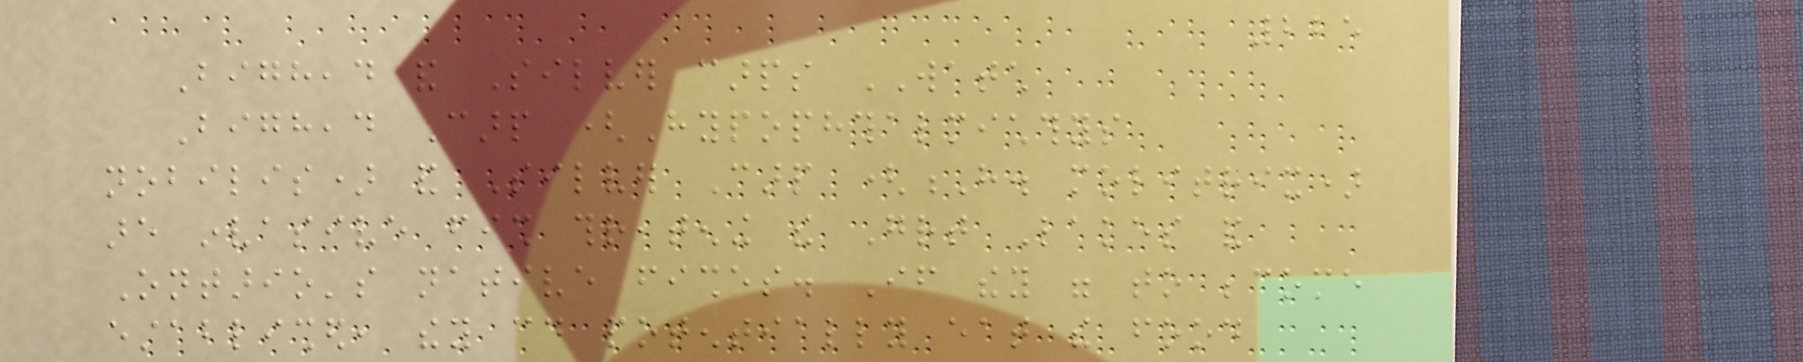225
Bighead and Silver carps WATCH
Bighead Carp (Hypophthalmichthys
nobilis) and Silver Carp (H. molitrix)
are invasive fish threatening the Great Lakes and
Ontario's native fishes. If they were to become
established, they could potentially eat the food
